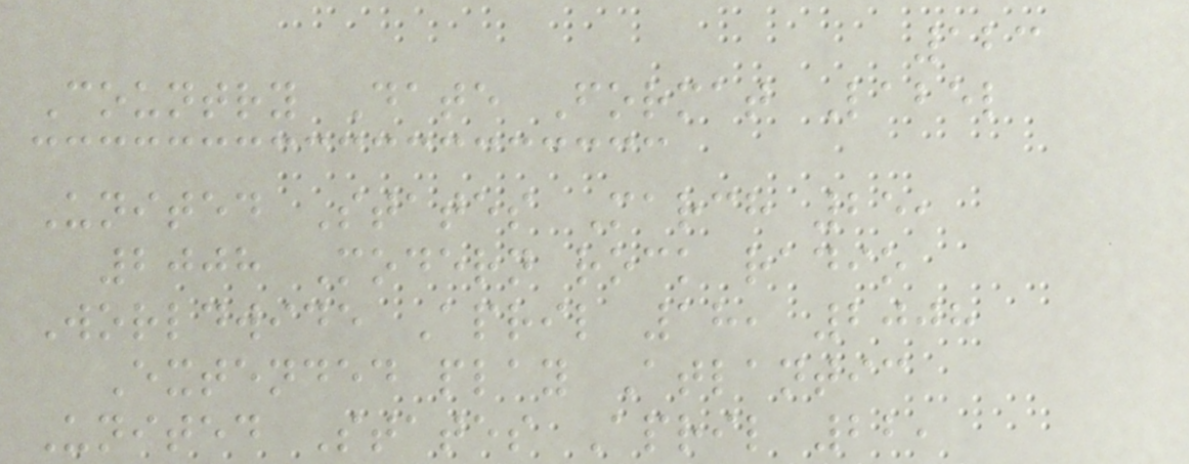123
Country Date Format Label
United States March 25,
2008 Modern rock radio
Worldwide April 18, 2008
Extended play Atlantic
United States April 22,
